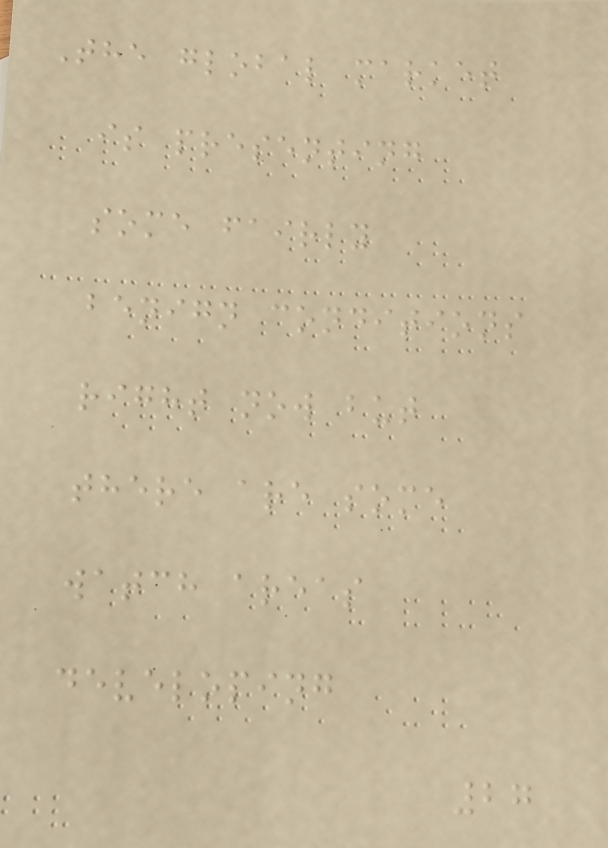The global market
is presenting
some fairly
benign conditions
right now but
there are some
watch areas
developing
27
